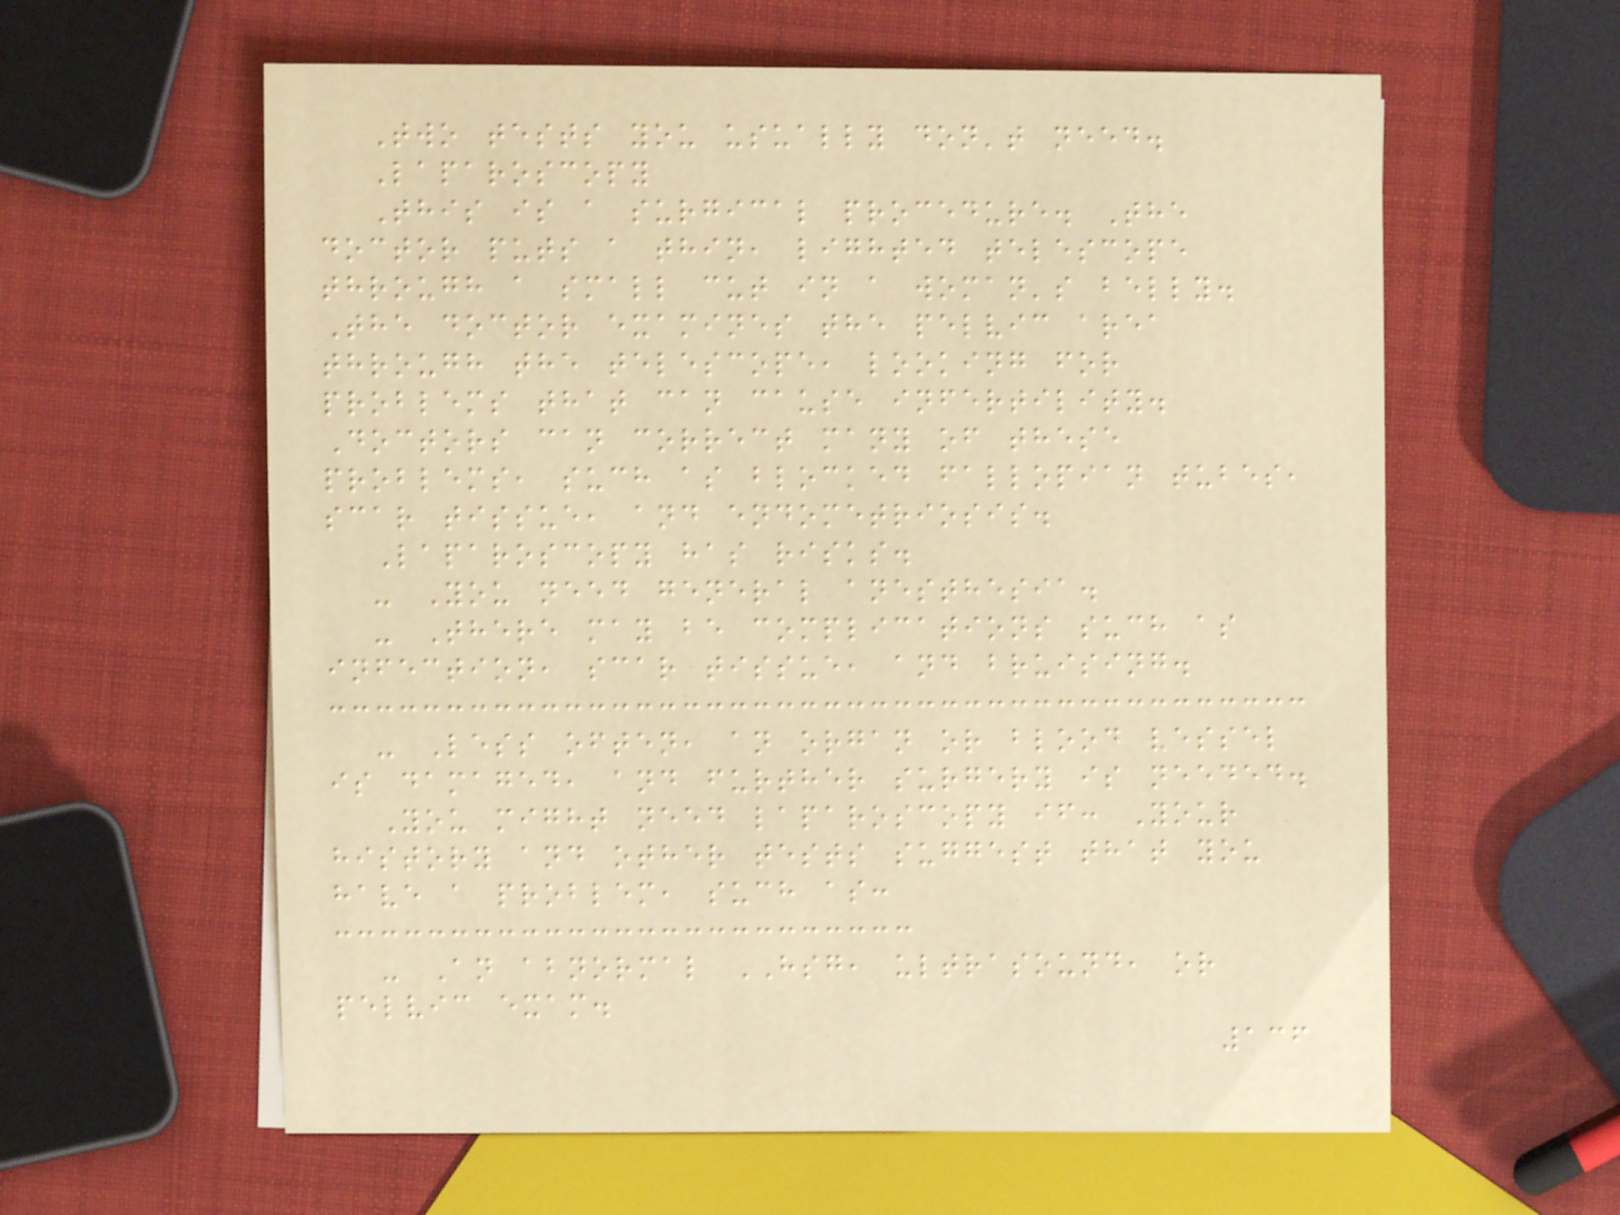Two tests you usually don't need.
Laparoscopy
This is a surgical procedure. The
doctor puts a thin, lighted telescope
through a small cut in a woman's belly.
The doctor examines the pelvic area
through the telescope, looking for
problems that can cause infertility.
Doctors can correct many of these
problems, such as blocked fallopian tubes,
scar tissue, and endometriosis.
Laparoscopy has risks.
- You need general anesthesia.
- There may be complications such as
infection, scar tissue, and bruising.
- Less often, an organ or blood vessel
is damaged, and further surgery is needed.
You might need laparoscopy if: Your
history and other tests suggest that you
have a problem, such as:
- An abnormal HSG, ultrasound, or
pelvic exam.
136
